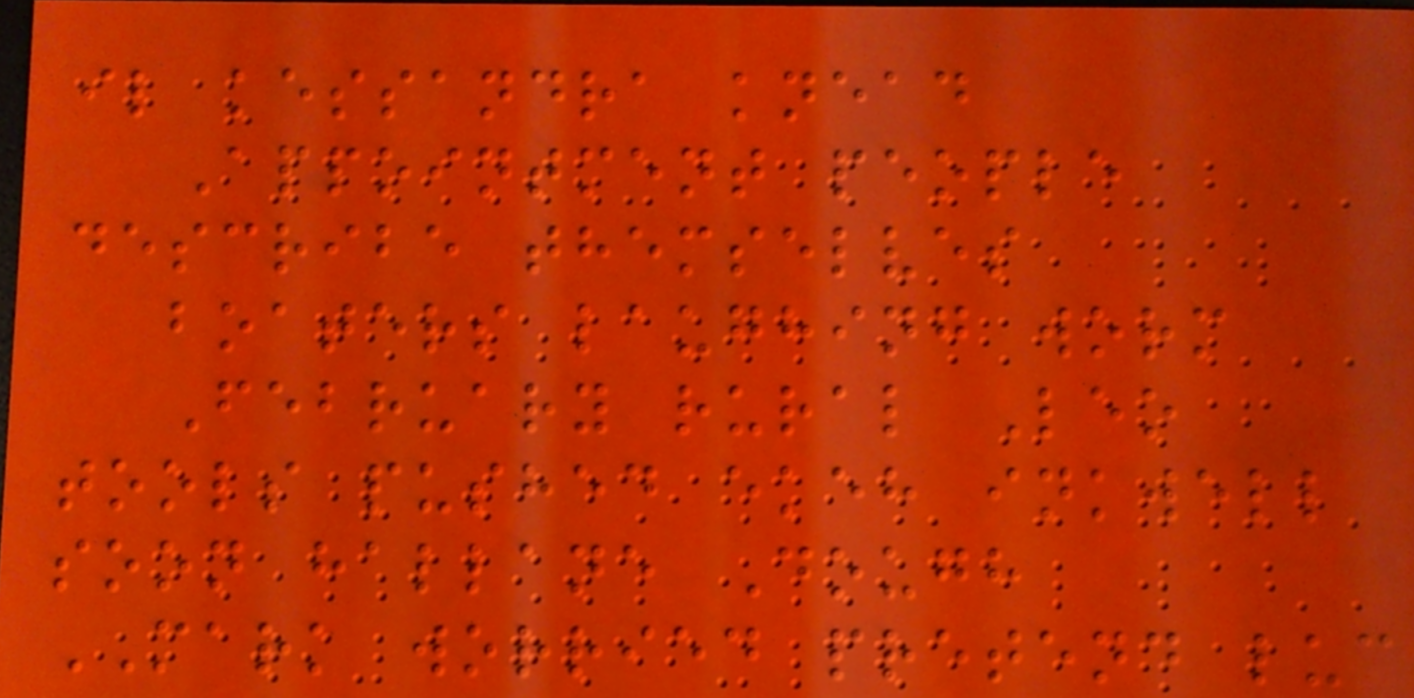il kessandra knead
Appointment people
describe themselves
boaters laughing worm
February rural Leo
tools pushed ekeh inkwell
soon hallane Dough
MARK worried pretend luc
